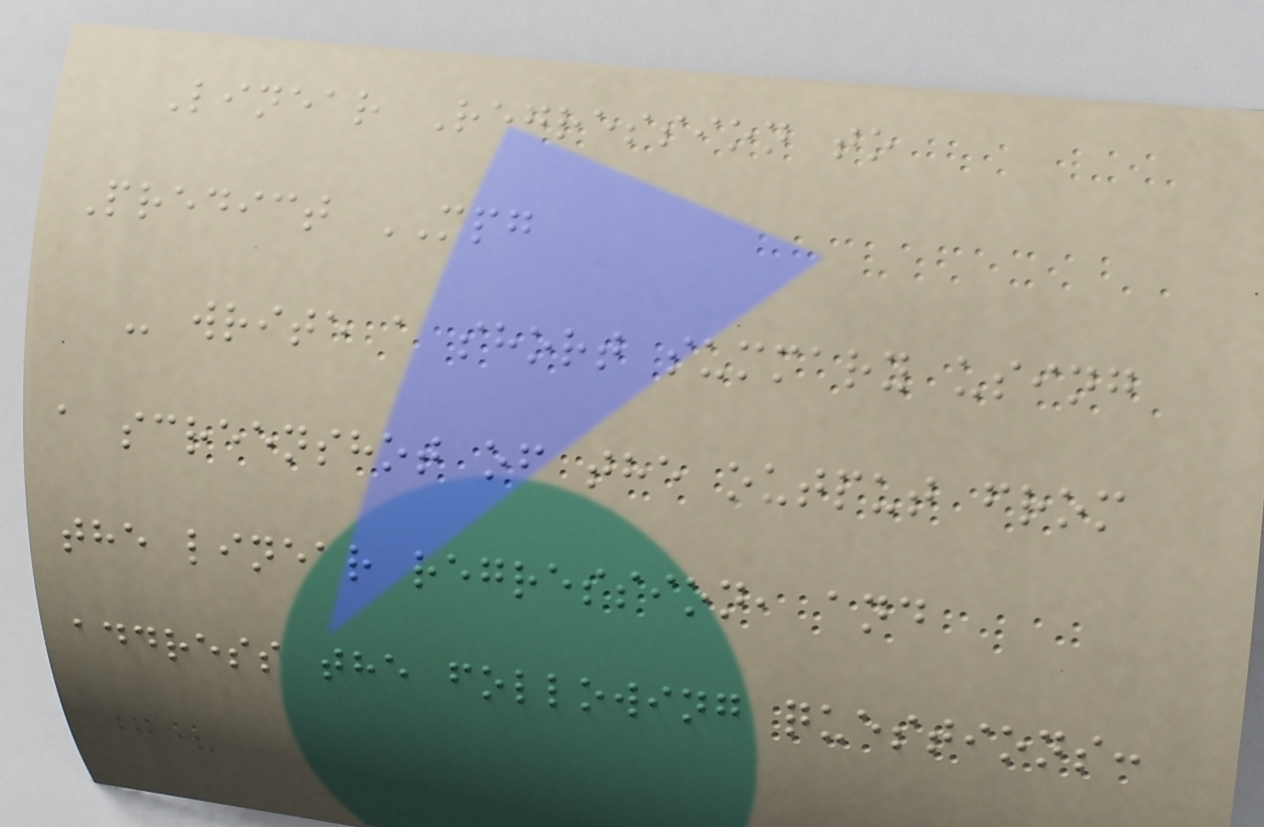Linear Regression to
Predict MPG
- write a short summary using
a screenshot of the output from
the linear regression, and
address the following questions:
